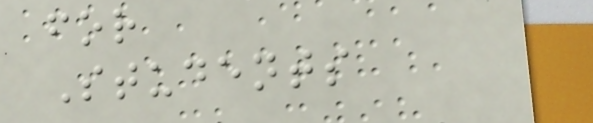for
Students
